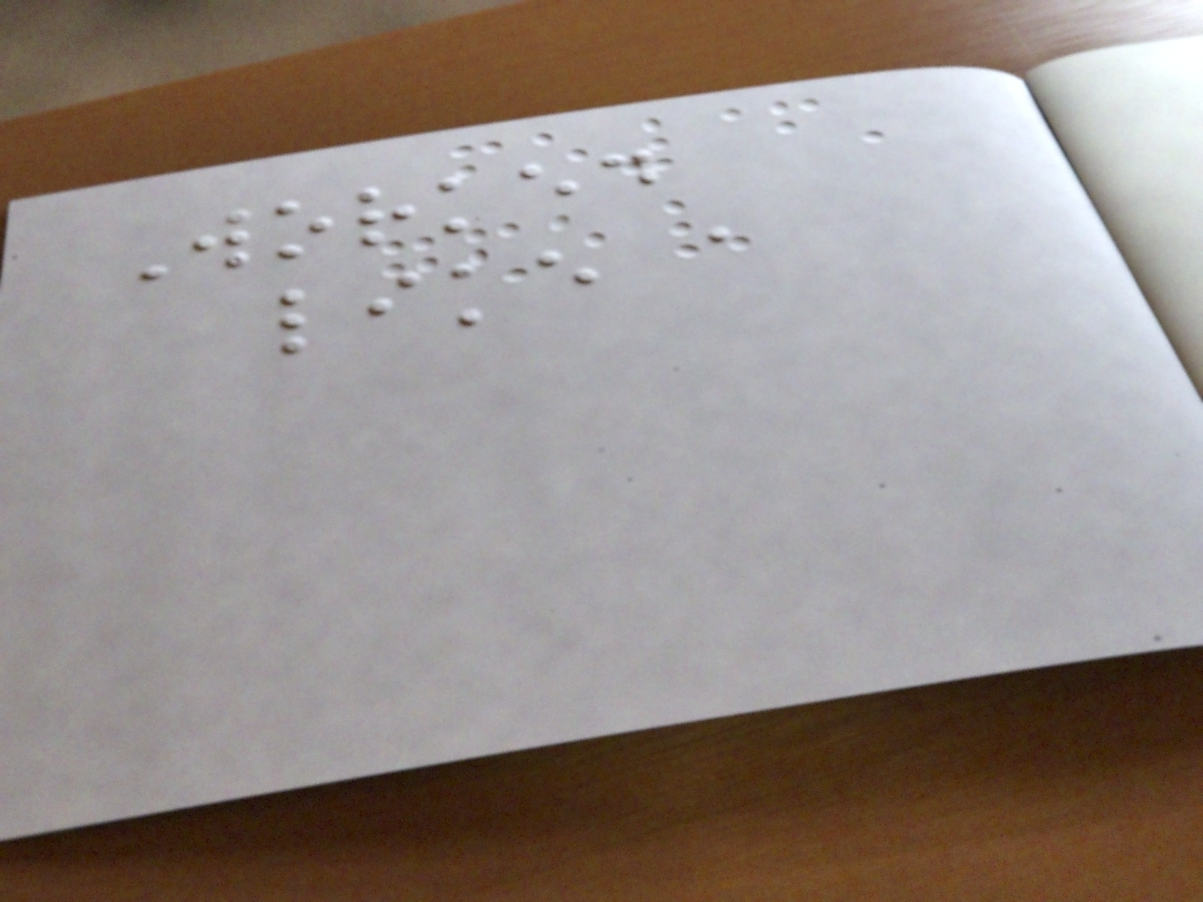Worked
like a
